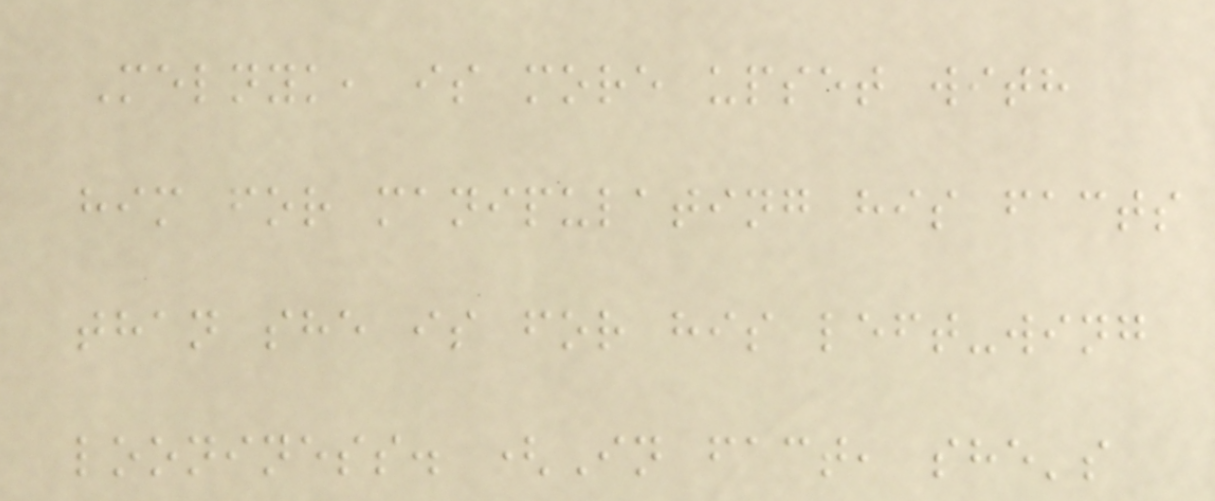Melnyk, is more upset with
him for manipulating his facts
than she is for his left-wing
looniness. (In fact, she's
